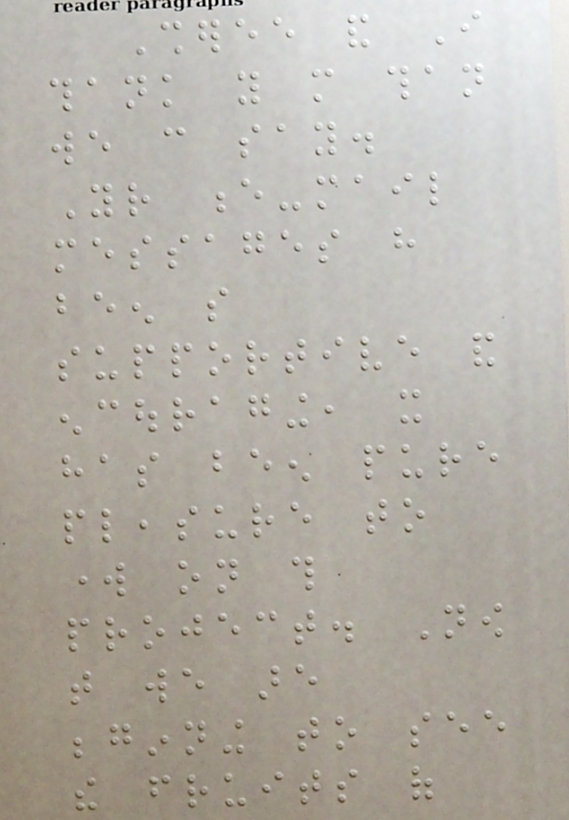Sheree and I
thank you more than
we can say.
Your e-mail
messages have
been so
supportive and
encouraging, it
has been pure
pleasure to
work on this
project. Now
that we are
beginning to see
the fruits of
